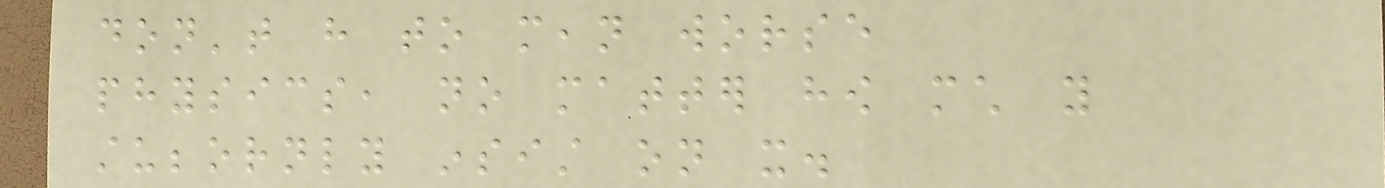don't have to mean worse
physics, no matter how much you
stubbornly insist on it.
